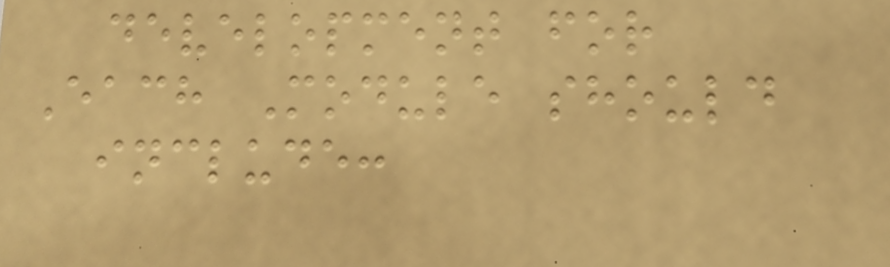development for
Each Module should
include:
